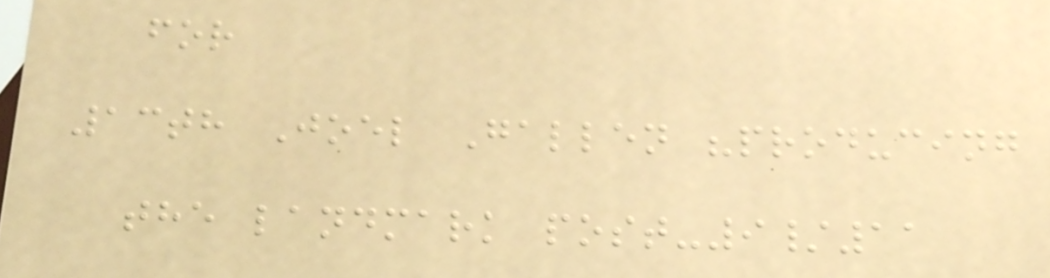for
13th Joel Gallen "producing
the landmark post-9/11
